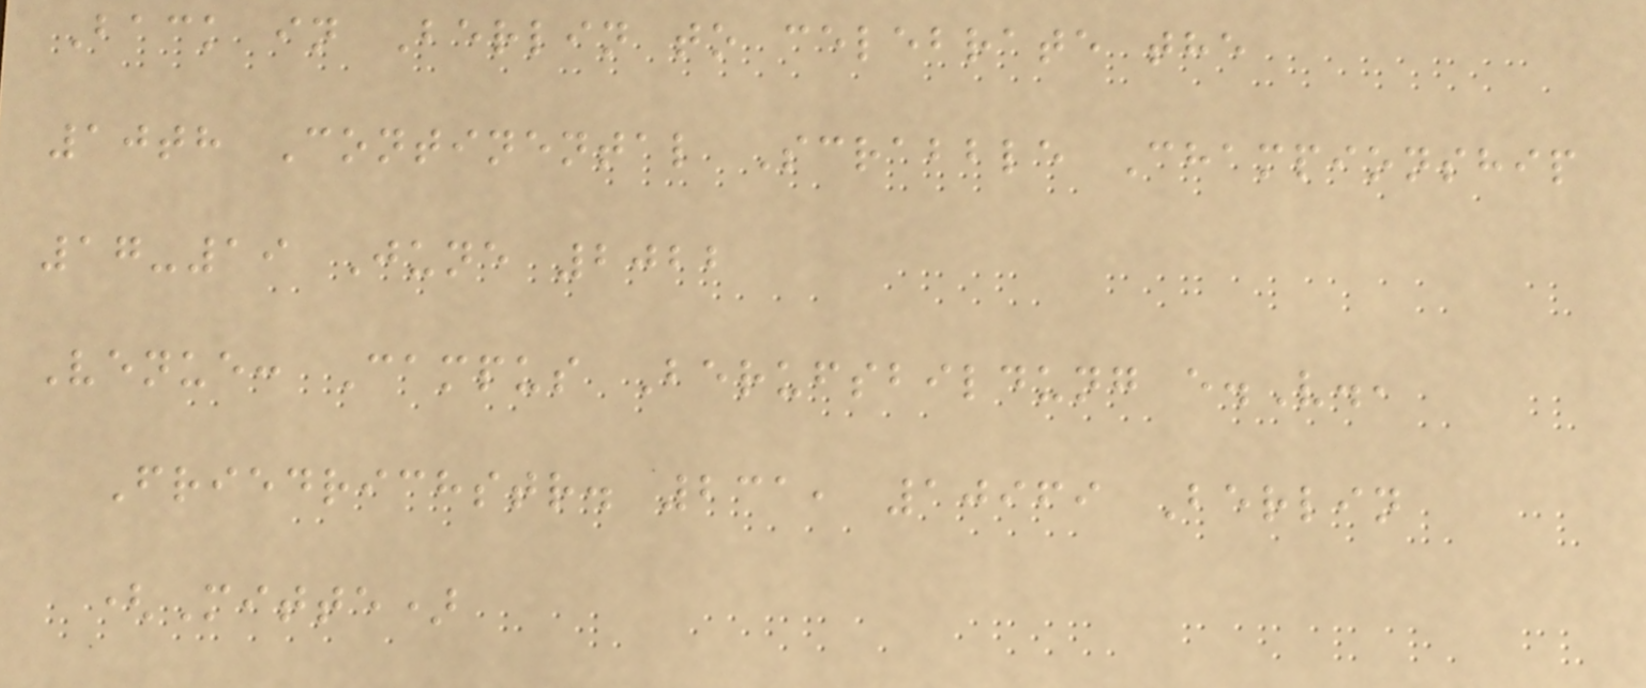Back in Berlin to celebrate the
10th Continental Scrabble Championship
17-19 June 2022
Venue: Campus Berufsbildung e.V.,
Friedrichstr. 231, 10969 Berlin
(Mitte)
